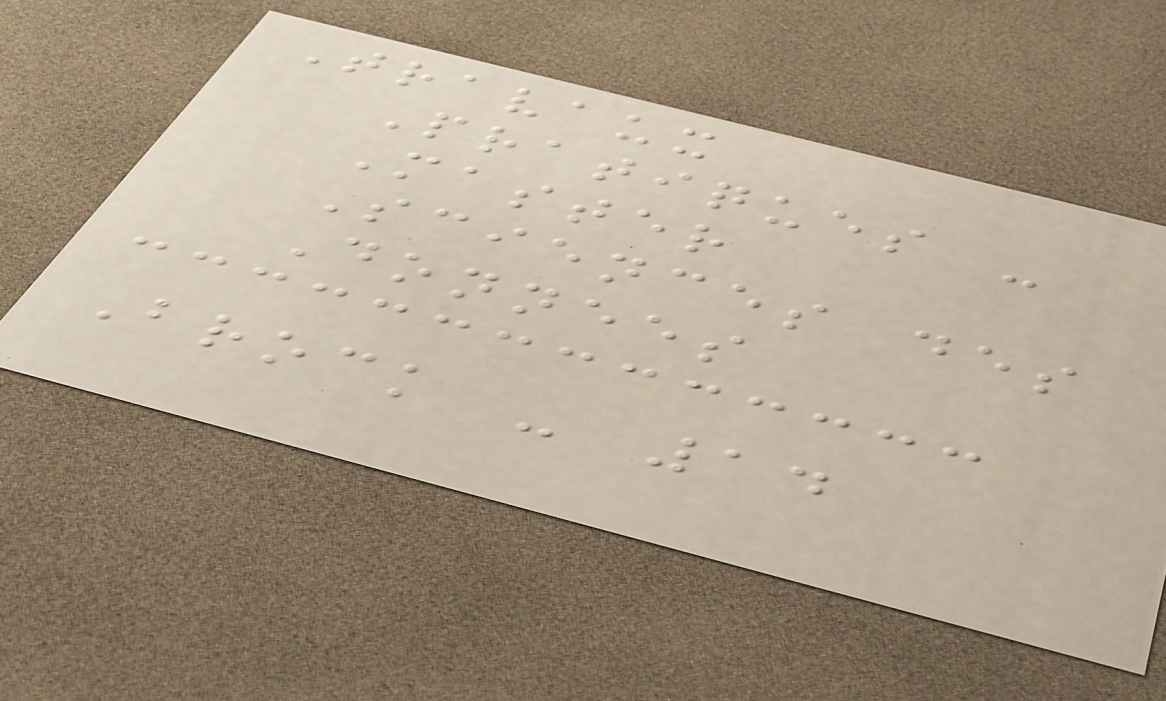Travaux
Pratiques -
Master
Sciences des
Donnees
Brock - 14
